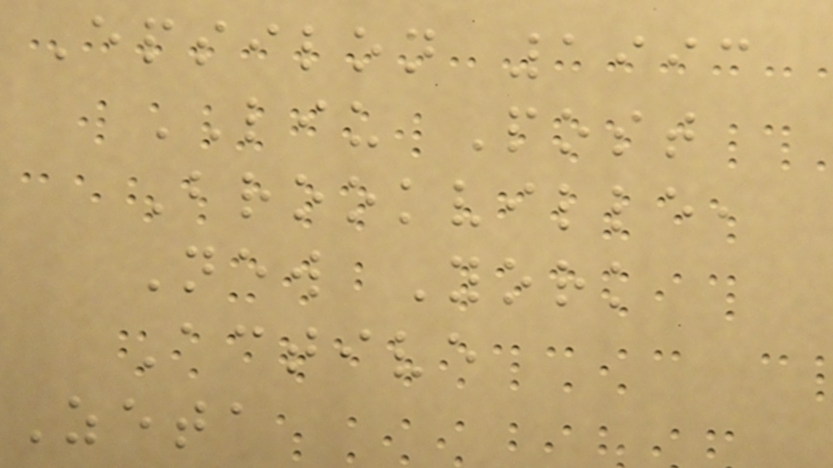Epsilon 1993
LIU Post
Brookville,
New York
Active
Zeta
